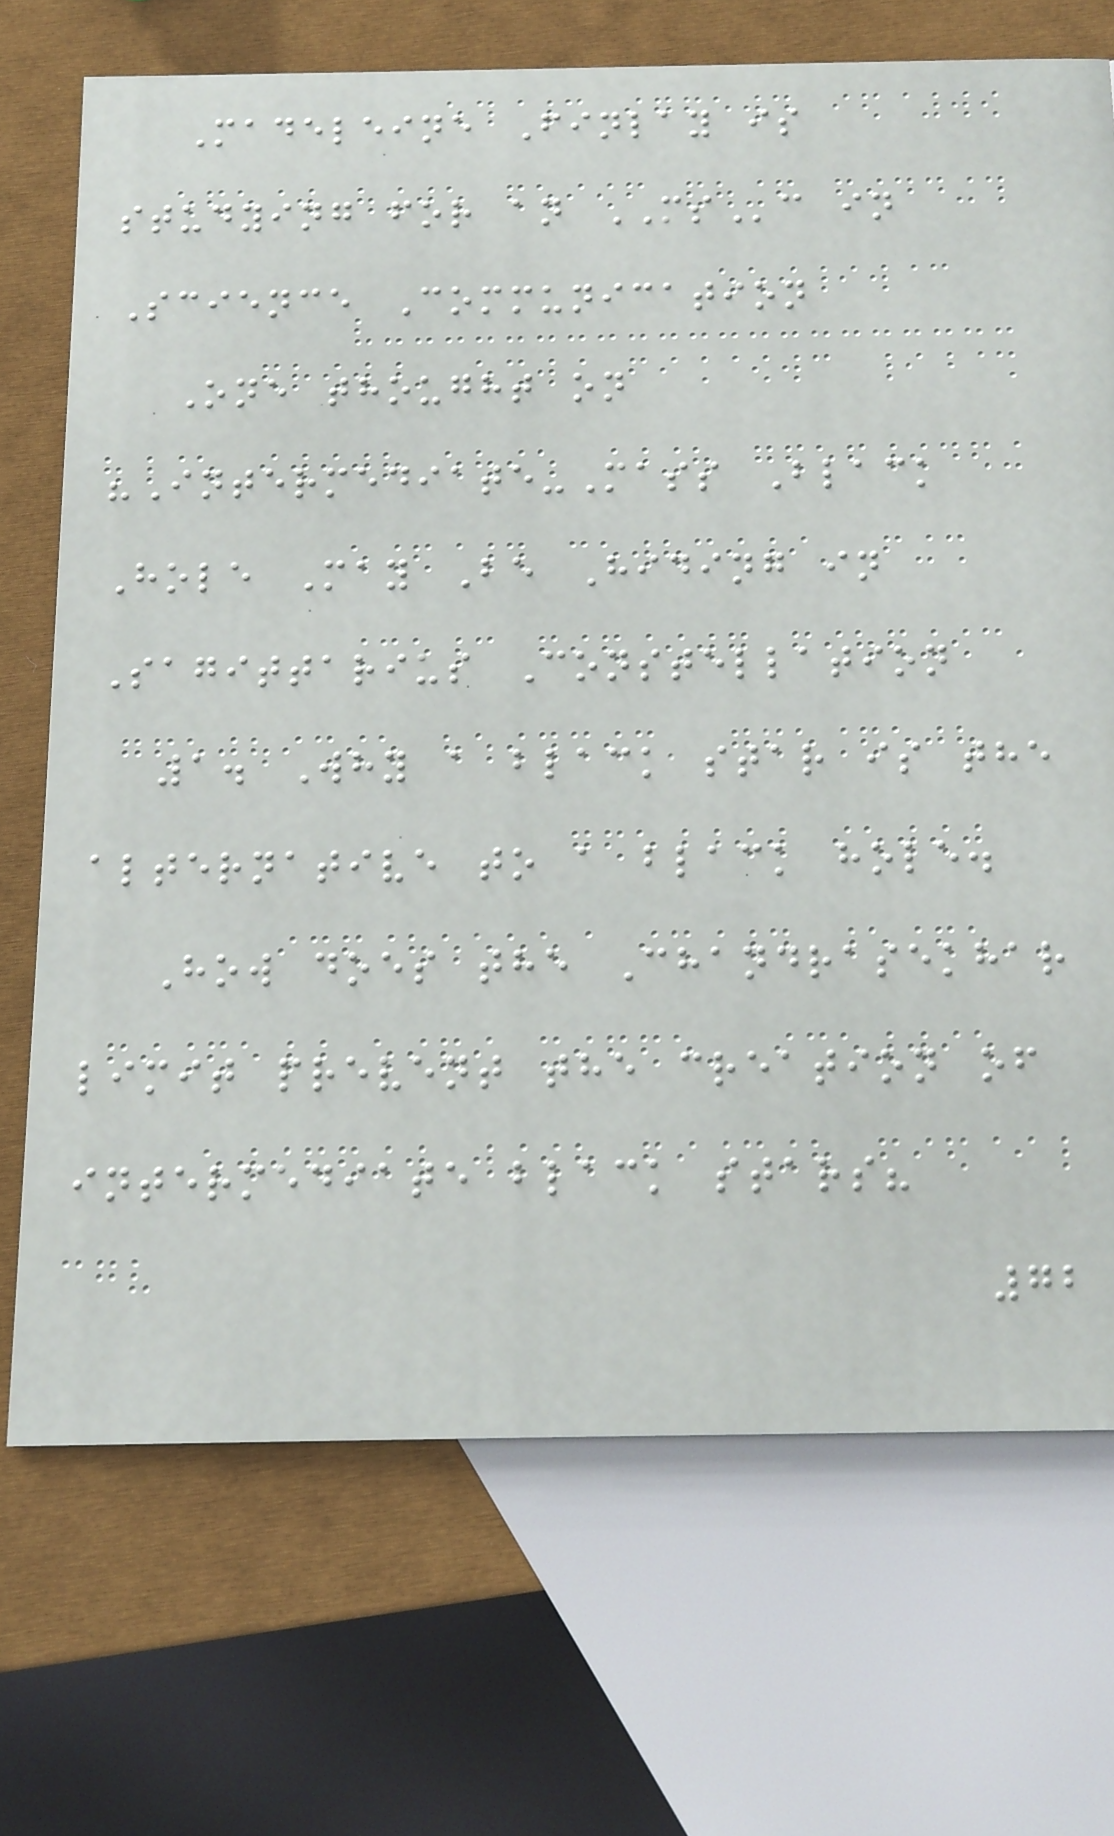Madeleine Finlay is
studying for an MSc in
Science Communication
One thought on
"Intermediate-Mass Black
Hole May Be Hiding in
Sagittarius Constellation
1. Why a black star is the
alternative to a black hole.
How does the Chandrasekhar
limit prevent the creation of
intermediate black stars?
72
